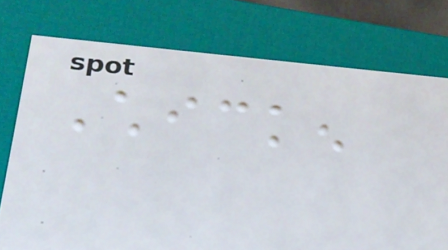Chicken
